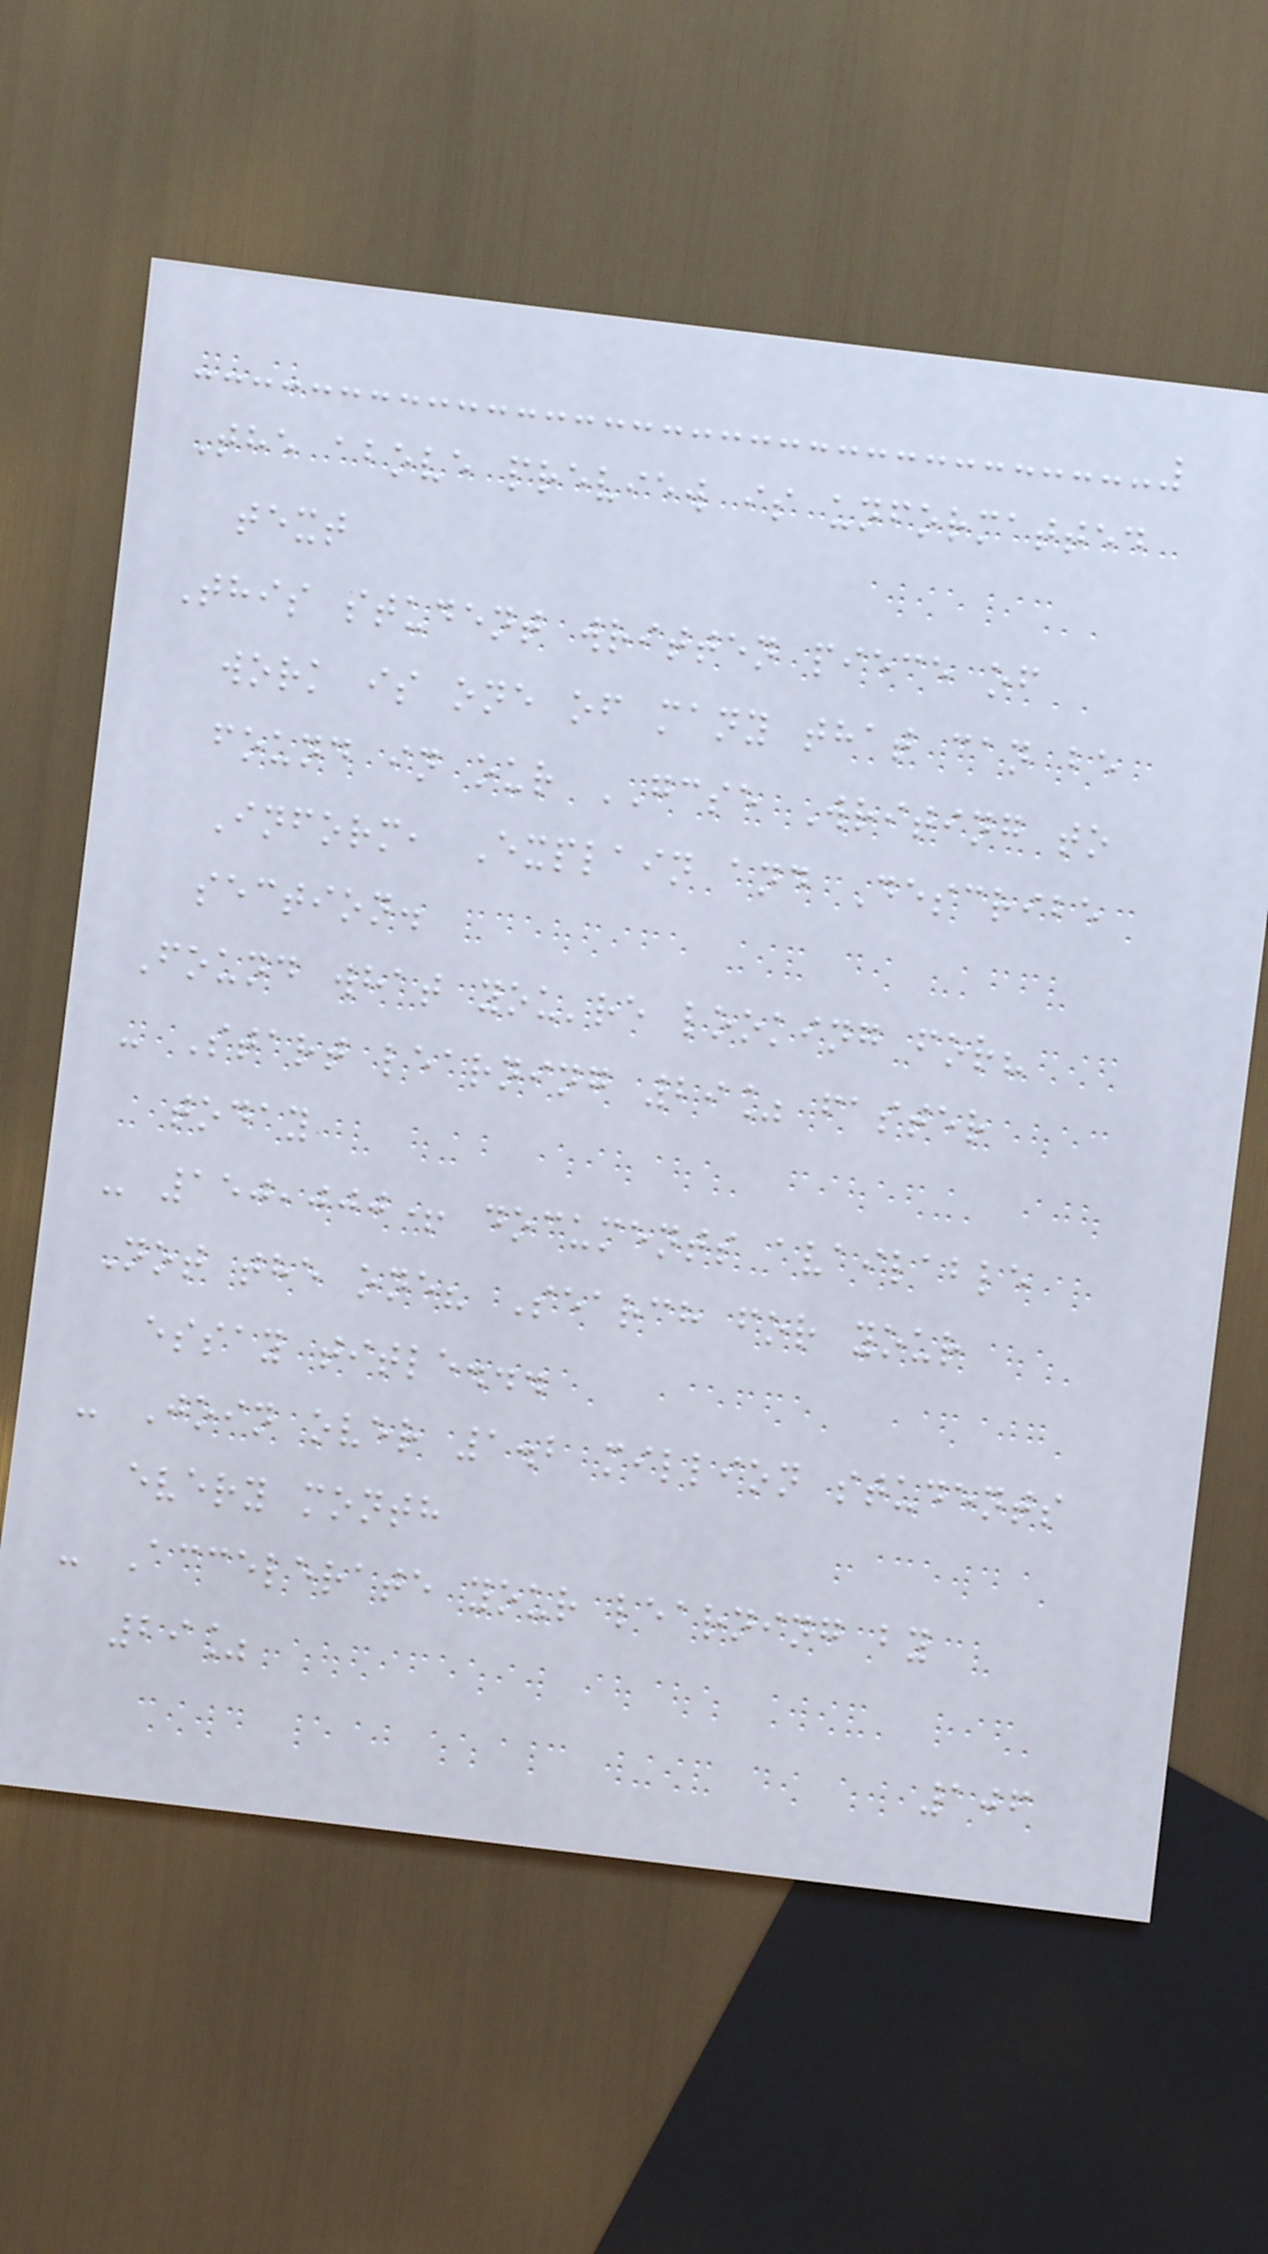The above preview is unformatted
text
This student written piece of
work is one of many that can be
found in our GCSE Writing to
Inform, Explain and Describe
section.
Found what you're looking for?
- Start learning 29% faster
today
- 150,000+ documents available
Not the one? Search for your
essay title...
- Join over 1.2 million students
every month
- Accelerate your learning by
29%
106
